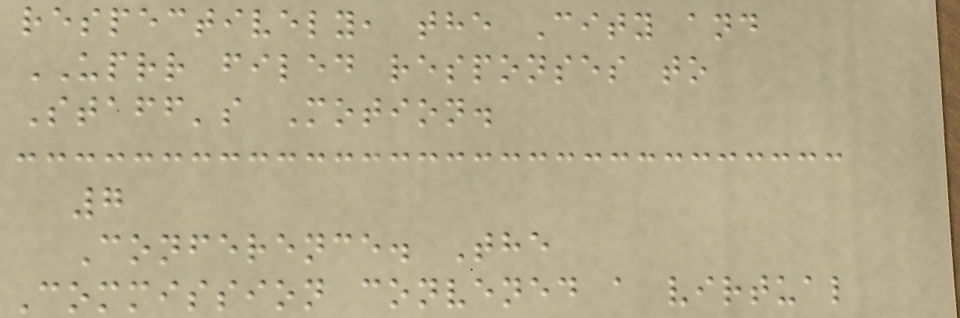respectively, the City and
UPRR filed responses to
Staff's Motion.
7
Conference. The
Commission convened a virtual
